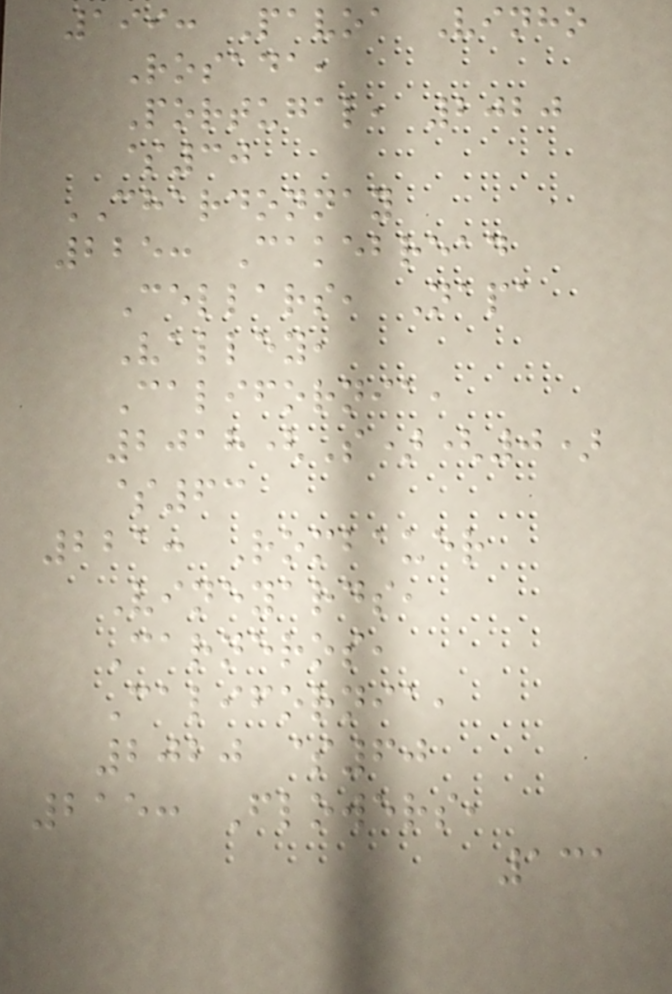199: Pavoa Vinho
Rosada,
Portugal, 2020
$30
CHARDONNAY
225: Cakebread
Cellars, Napa
Valley,
California,
2018(S)(0)
$63
221: Rombauer
Vineyards,
Carneros,
California,
2020 $60
215: Flowers,
131
